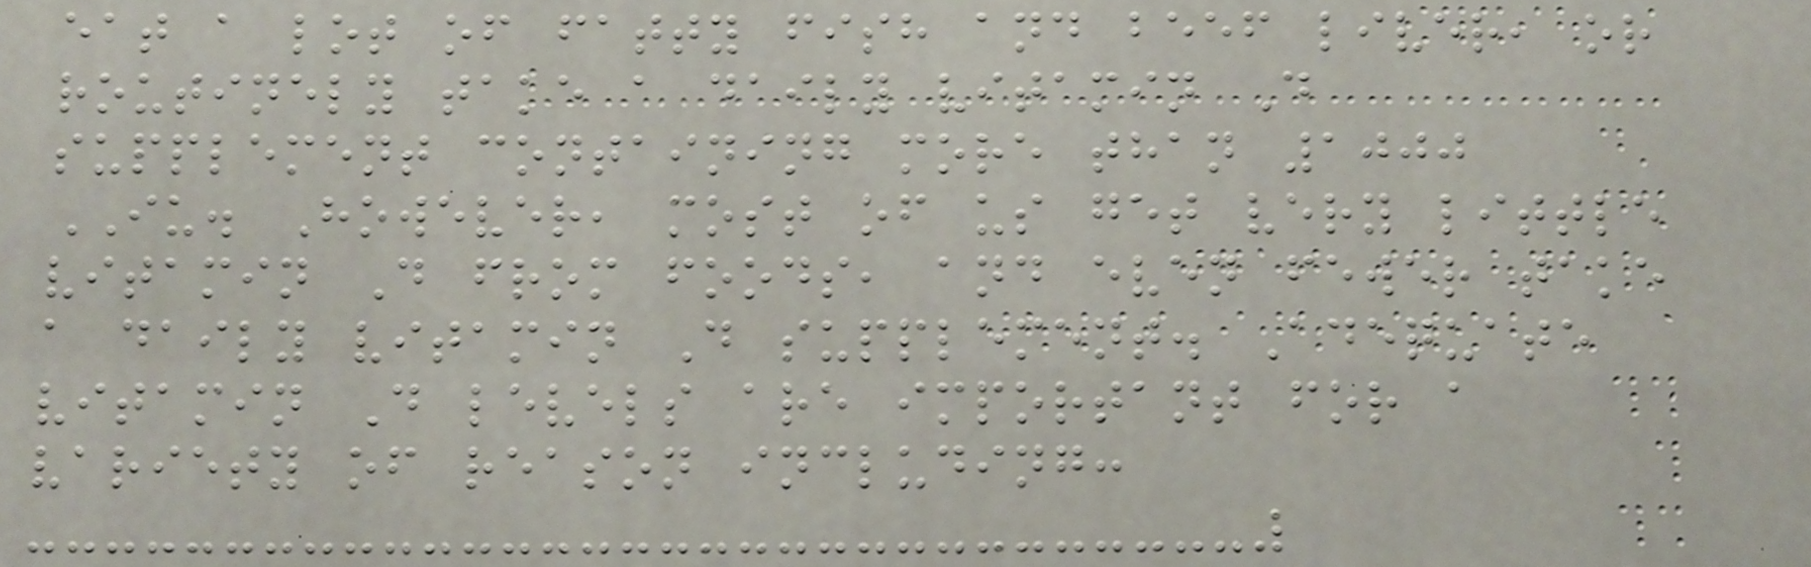eat a lot of fatty fish and beef liver, or
routinely take a daily vitamin D
supplement containing more than 1000
IU. However, most of us get very little
vitamin D from foods, and even fewer take
a daily vitamin D supplement. Adequate
vitamin D levels are important for a
variety of reason including:
